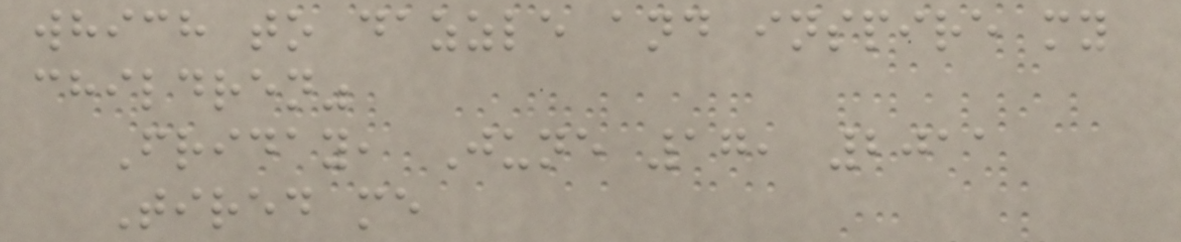which to dazzle and inspire my
children"
Friday, June 17, 2011
Tired me
